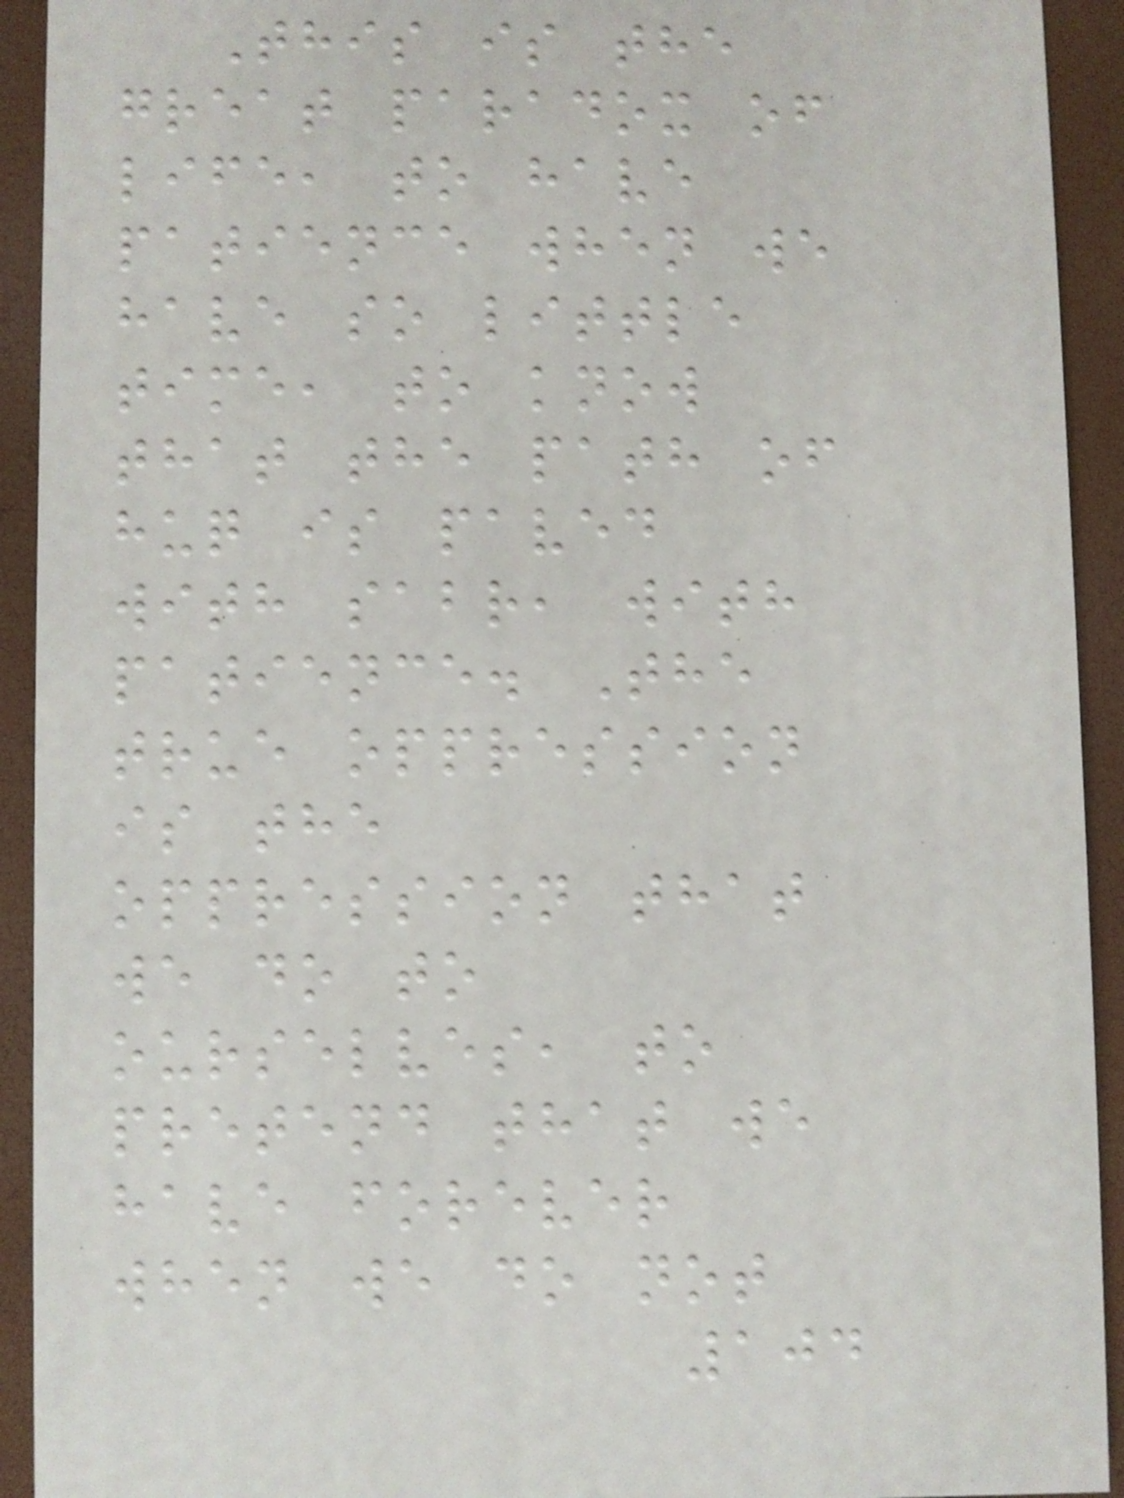This is the
great paradox of
life, to have
patience when we
have so little
time, to know
that the path of
huq is paved
with sabr, with
patience. The
true oppression
is the
oppression that
we do to
ourselves, to
pretend that we
have forever
when we do not
104
